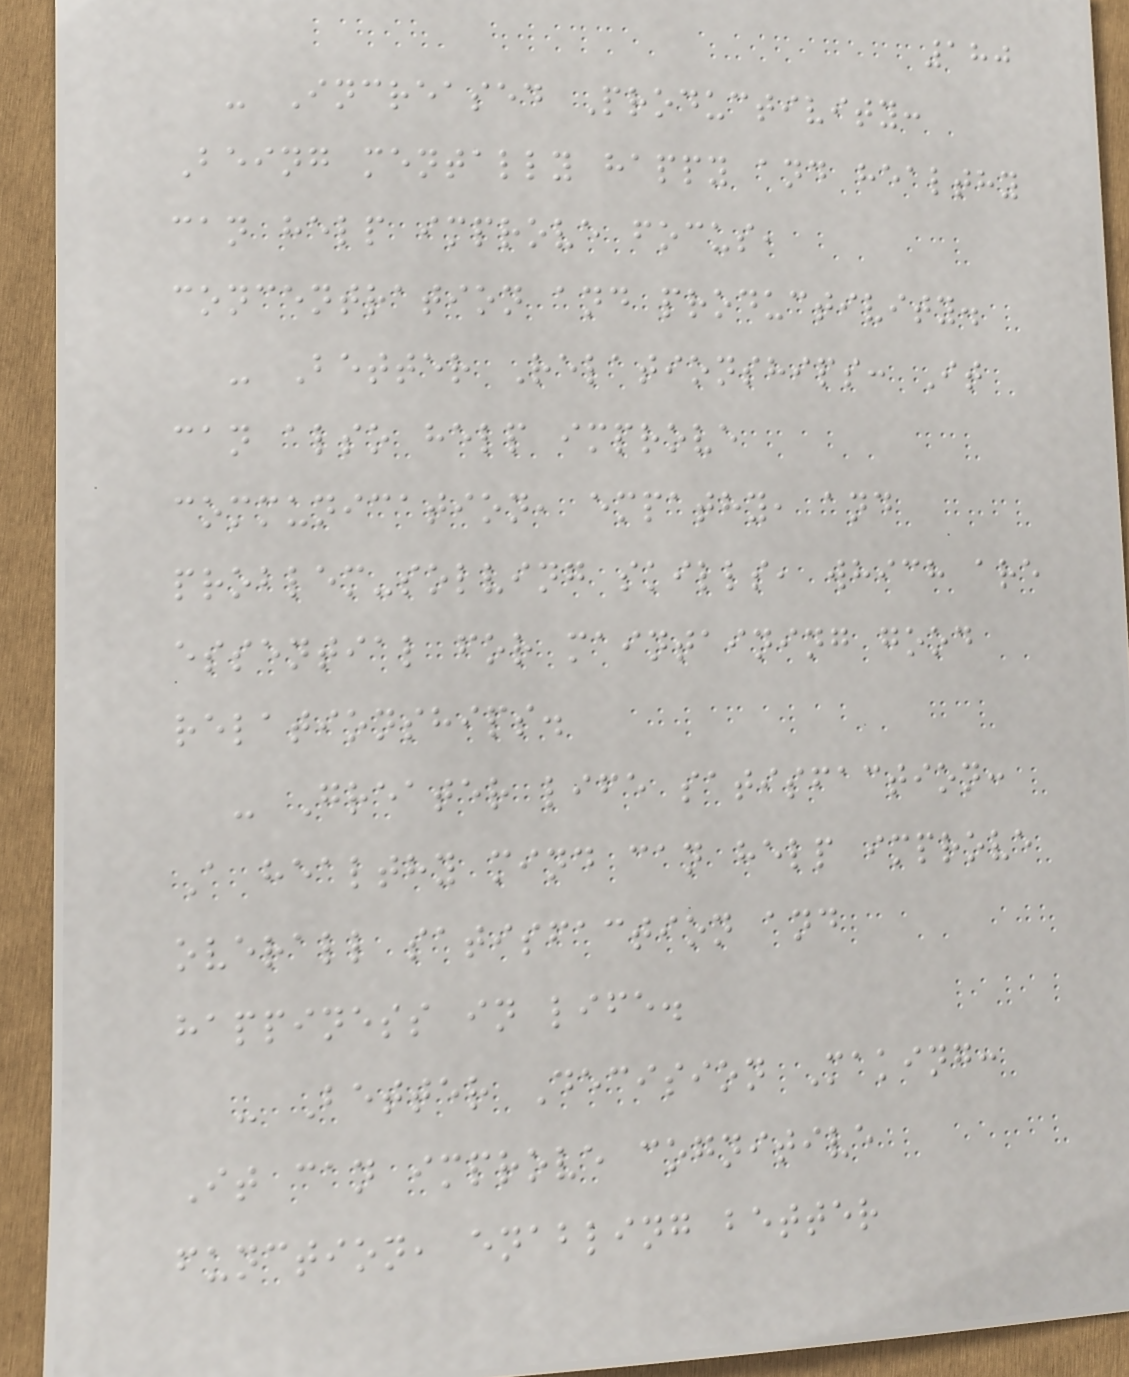180
- Increased Productivity:
Being mentally happy and healthy
can help improve focus,
concentration and productivity.
- Better Relationships: It
can also help improve
communication, empathy, and
problem-solving skills, which are
essential for maintaining good
relationships.
- Greater life satisfaction:
A healthy mind can help improve
overall satisfaction and
happiness in life.
- Better Decision Making:
It can improve cognitive
function, enabling better
